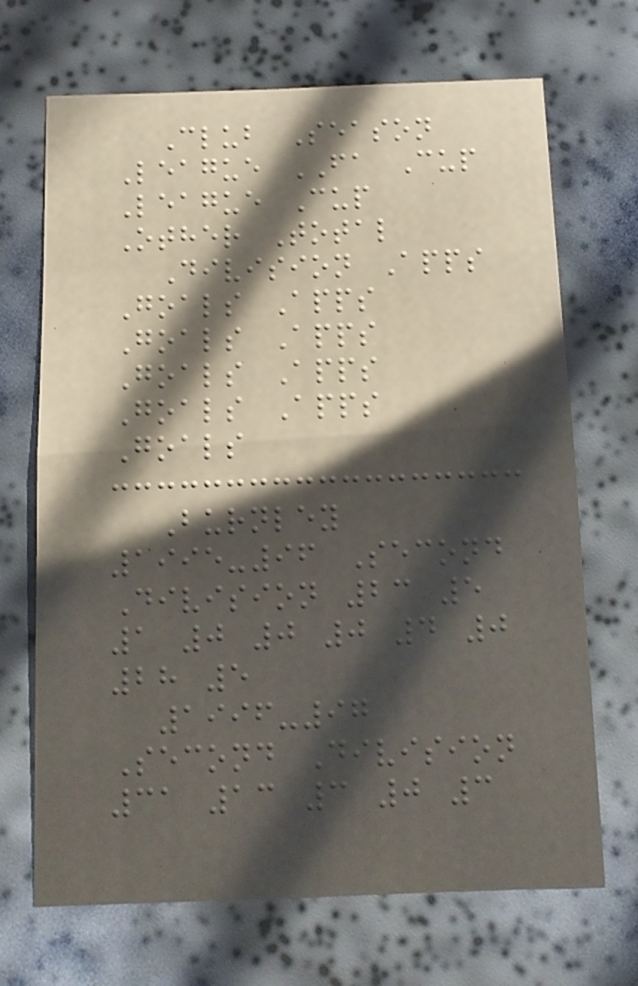Club Season
League FA Cup
League Cup
Other Total
Division Apps
Goals Apps
Goals Apps
Goals Apps
Goals Apps
Goals
Burnley
1995-96 Second
Division 23 5
1 0 0 0 4 0
28 5
1996-97
Second Division
31 13 3 0 3
